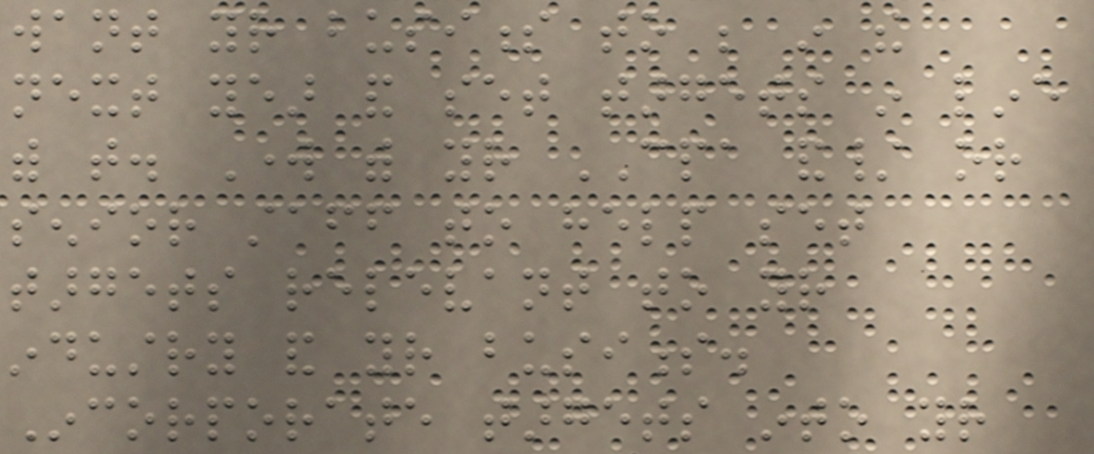want your business to be in the
next year and set targets in line
with that. Work with your CPA and/ or
senior staff to help set
targets relevant to your
industry and your business.
Incorporate targets into your
